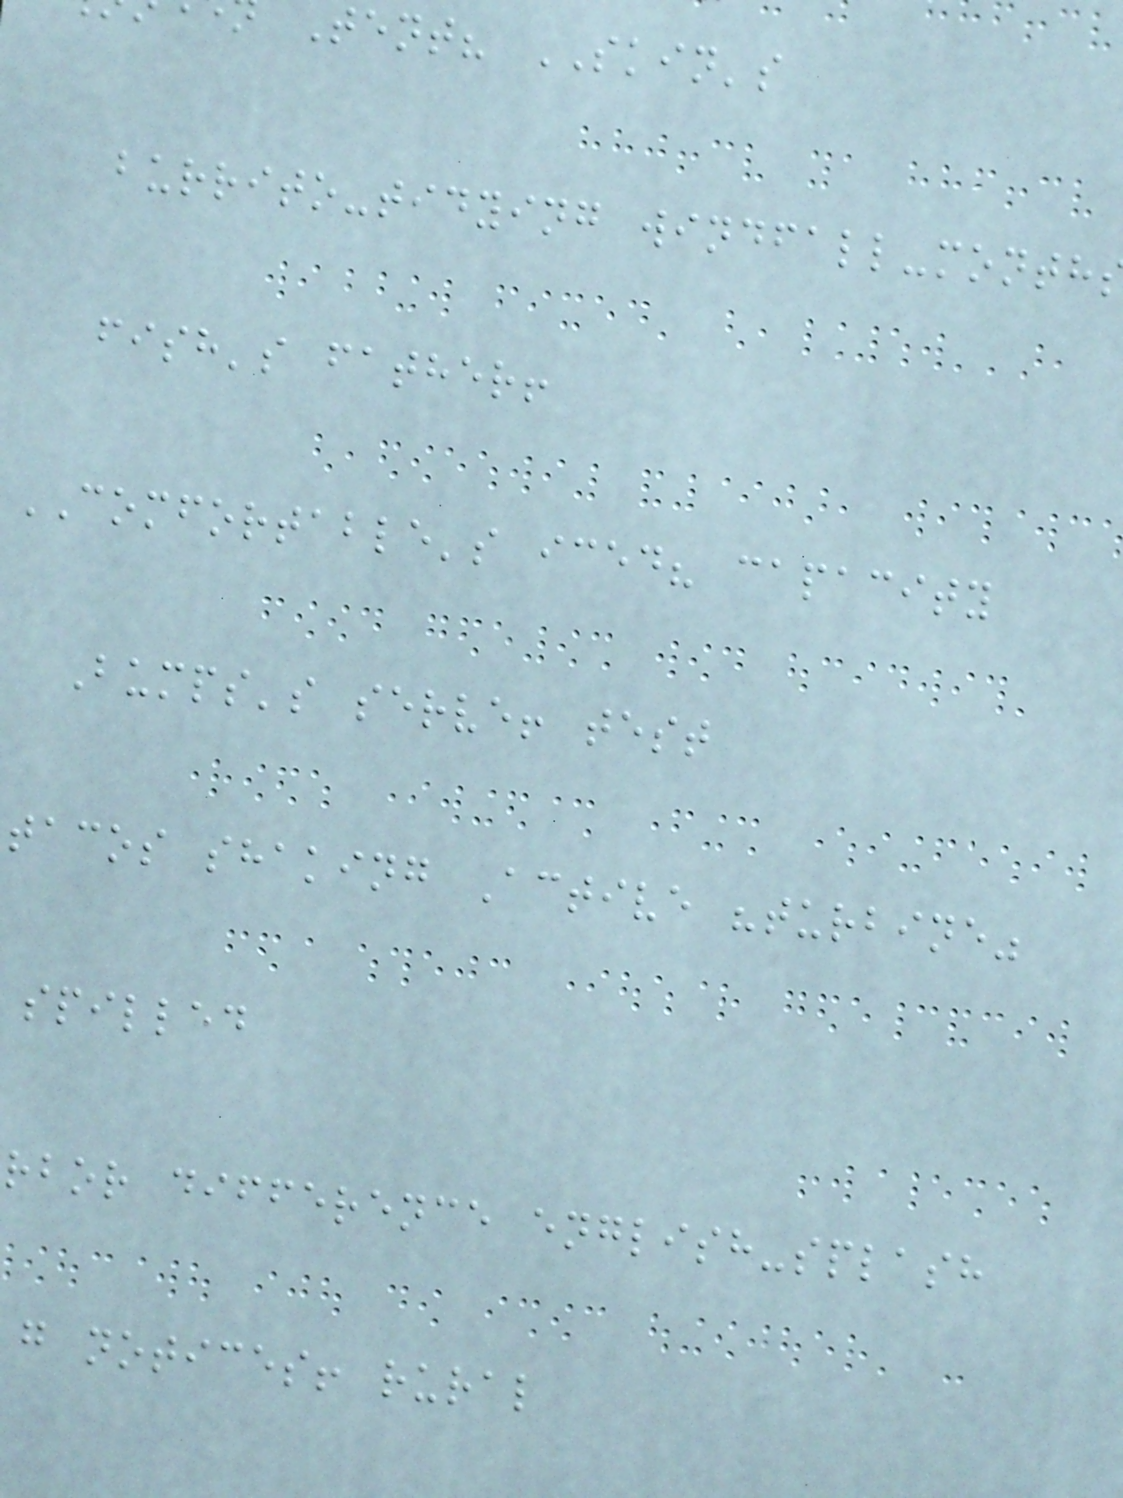Tent? SKIN's
burrito-tidying windfall-month
fish's father!
COMFORTABLE's iced? capacity
Bumps's serve! test
tacos shaking Active "turbine"
spilled
rbor difference english-splash
g notices! rural
